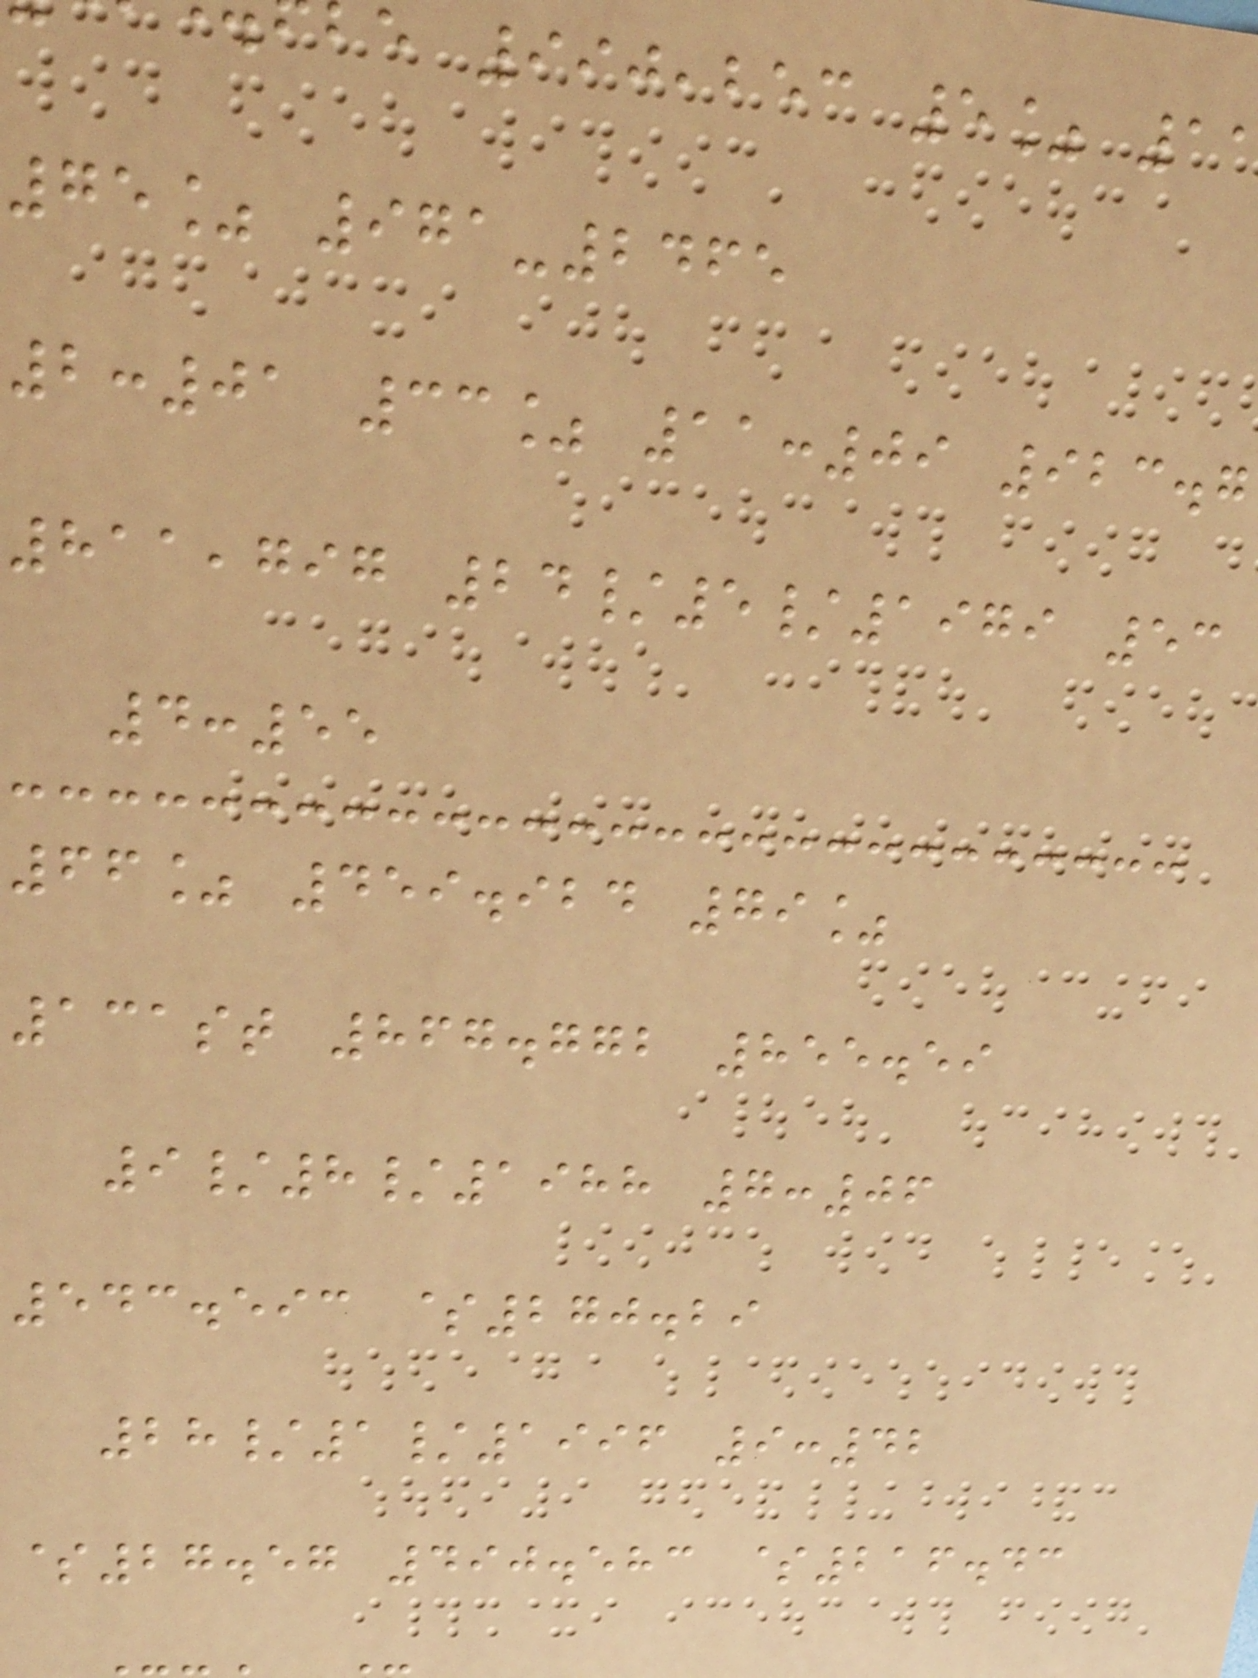be 990,253 5% 1
75% 971-2465
2:01 33% 11:09 923.7
811,797 24/5/1979 53
4:55
66% 459.924 79%
131st 867.772 855.59
9/8/1988 7:06
543.593 $270.29
28/1/1996 9:42
$27.57 490.583 $216.43
